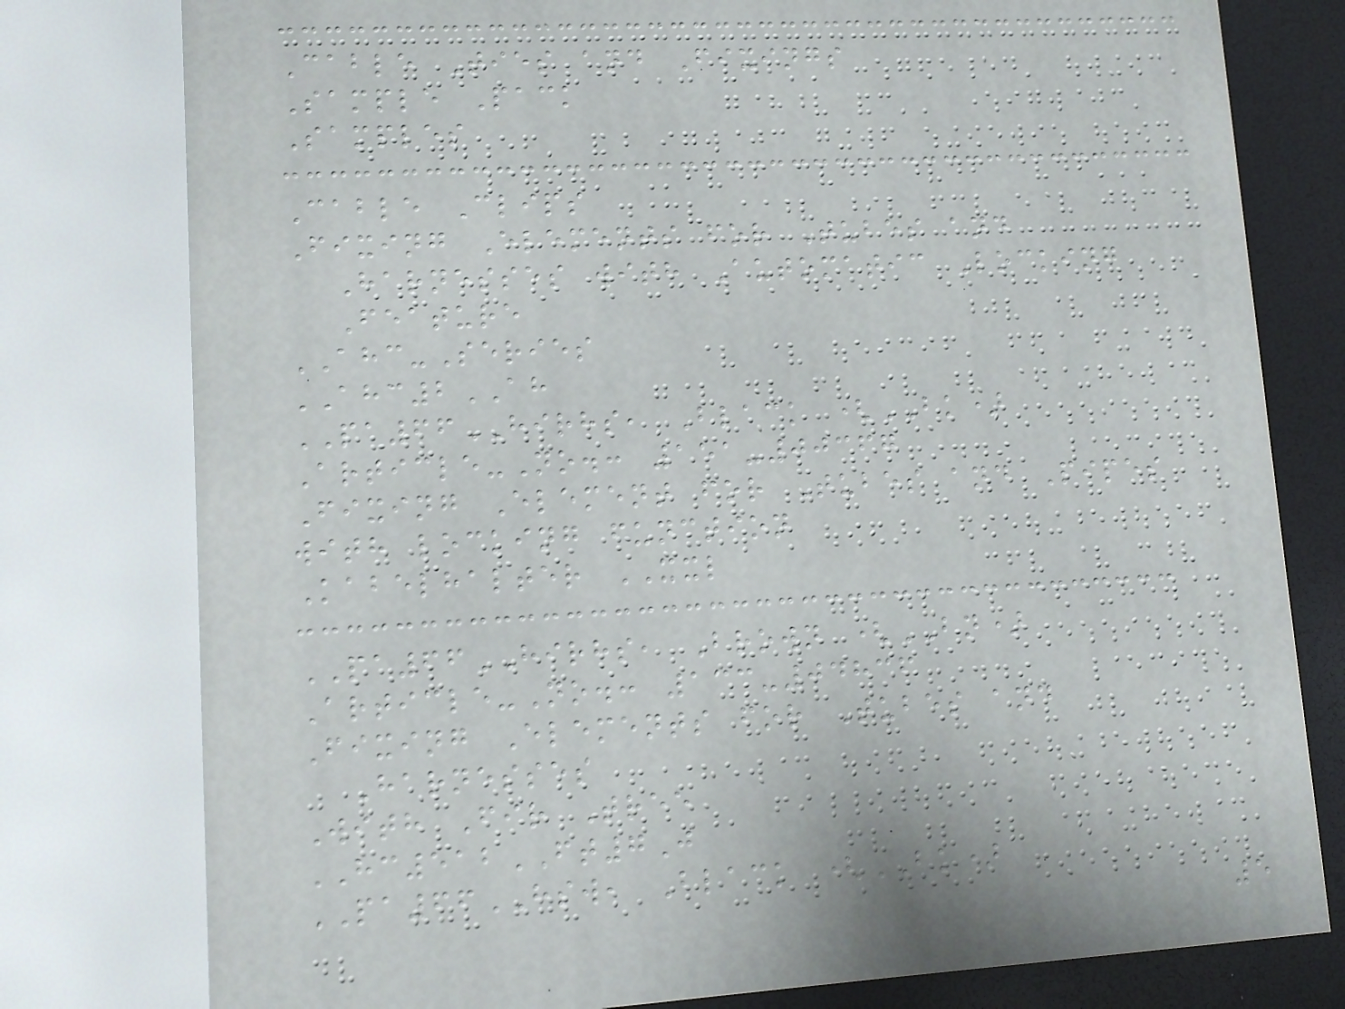Cable Ties and Fixings
Sample Pack
Samples
Cable Clips
Fixing Elements for Tubes and
Harnesses with Automatic Locking
Feature
AHC-Series
AHC2AH
PA66HIRHS, Black (BK)
Article-No.: 151-00367
Fixing Element for Tubes and Pipes
with locking function
Kabelhalter XXL
PA66HIRHS, Brown (BN)
Article-No.: 133-04836
Fixing Elements for Tubes and
Harnesses
With Fir Tree
HC512FT7J
PA66HSW, Black (BK)
5
